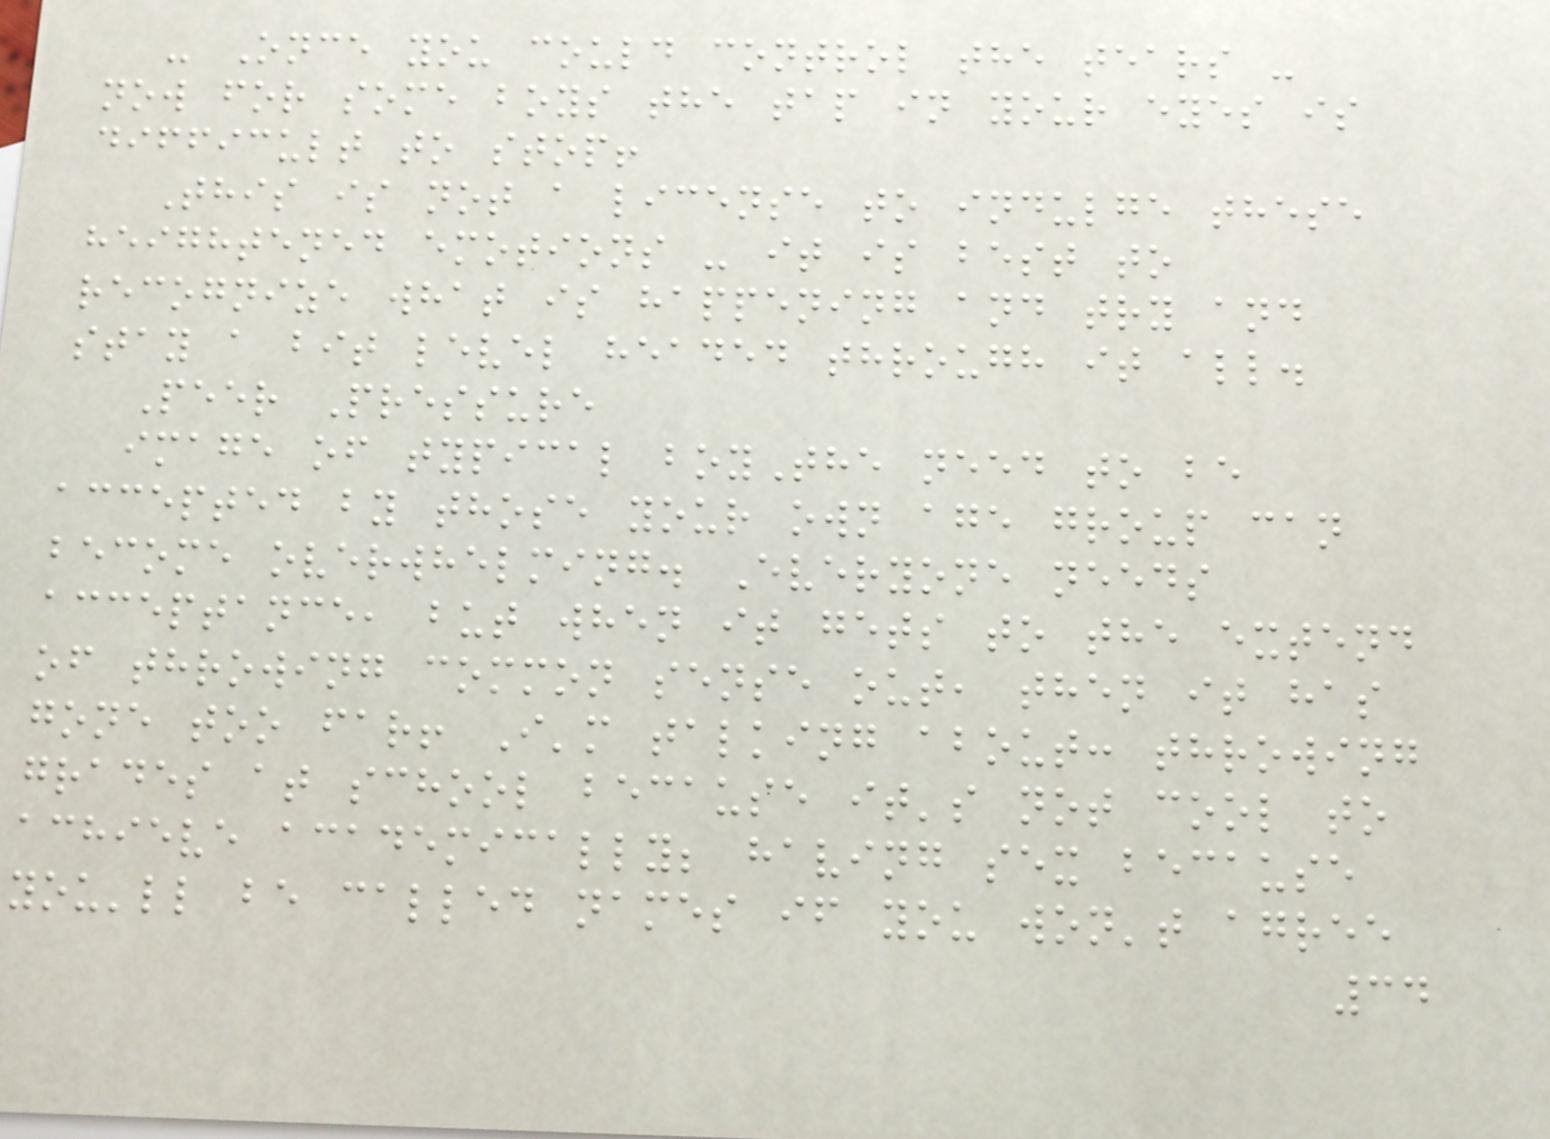- Once you could control the tears -
now for some boys the tap in your eyes is
difficult to stop!
This is not a license to indulge these
heightened emotions - it is best to
recognize what is happening and try and
stay a bit level headed through it all.
Peer Pressure
image of typical boyThe need to be
accepted by those your own age group can
become overwhelming. Everyone needs
acceptance, but when it gets to the extend
of throwing common sense out, then it has
gone too far! I'm talking about: throwing
grades at school because it's not cool to
achieve academically; having sex because
you'll be called names if you won't agree
34
